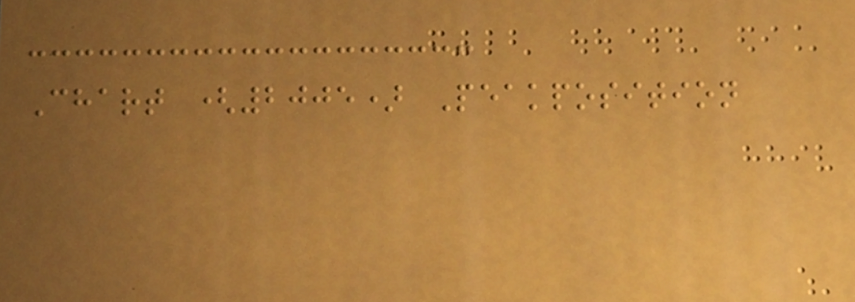Chart (2005) Peakposition
